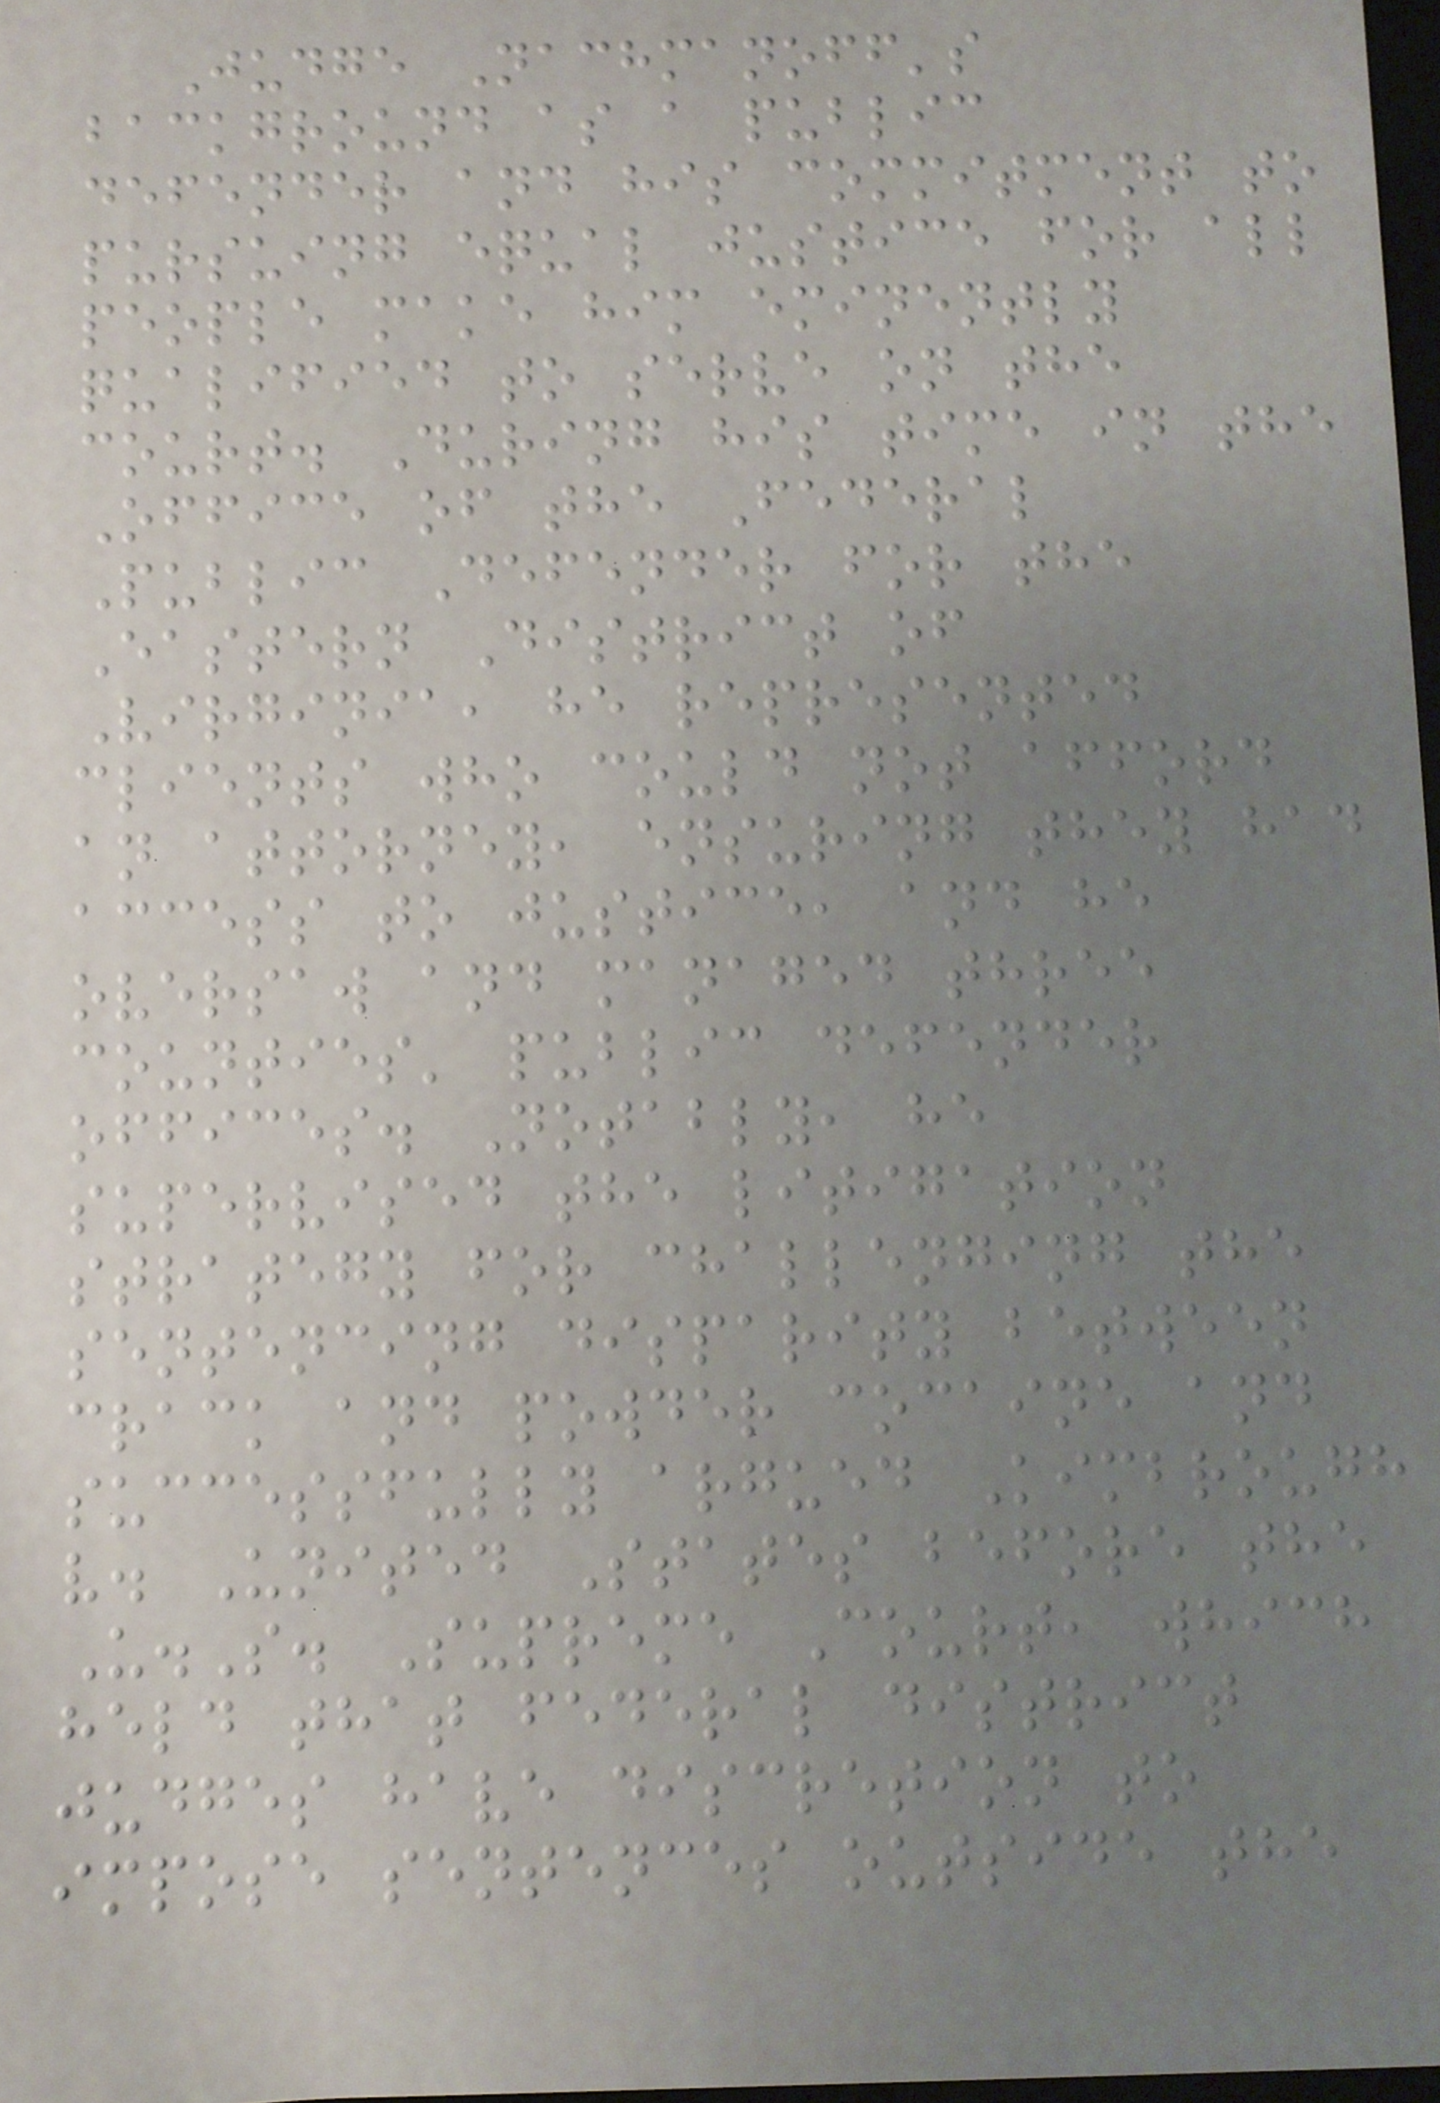Judge Nachmanoff's
background as a public
defender and his commitment to
pursuing equal justice for all
people make him eminently
qualified to serve on the
court. During his time in the
Office of the Federal
Public Defender for the
Eastern District of
Virginia, he represented
clients who could not afford
an attorney, ensuring they had
access to justice, and he
oversaw and managed three
counties' public defender
offices. Notably, he
supervised the litigation
strategy for challenging the
sentencing disparity between
crack and powder cocaine and
successfully argued Kimbrough
v. United States before the
U.S. Supreme Court, which
held that federal district
judges have discretion to
impose sentences outside the
